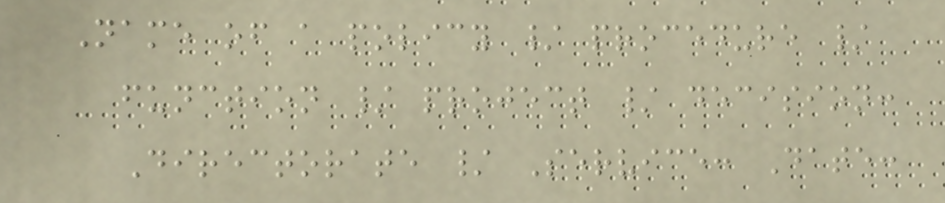Name of a policy / procedure /
function / project / decision:
Directorate / Service: Date:
